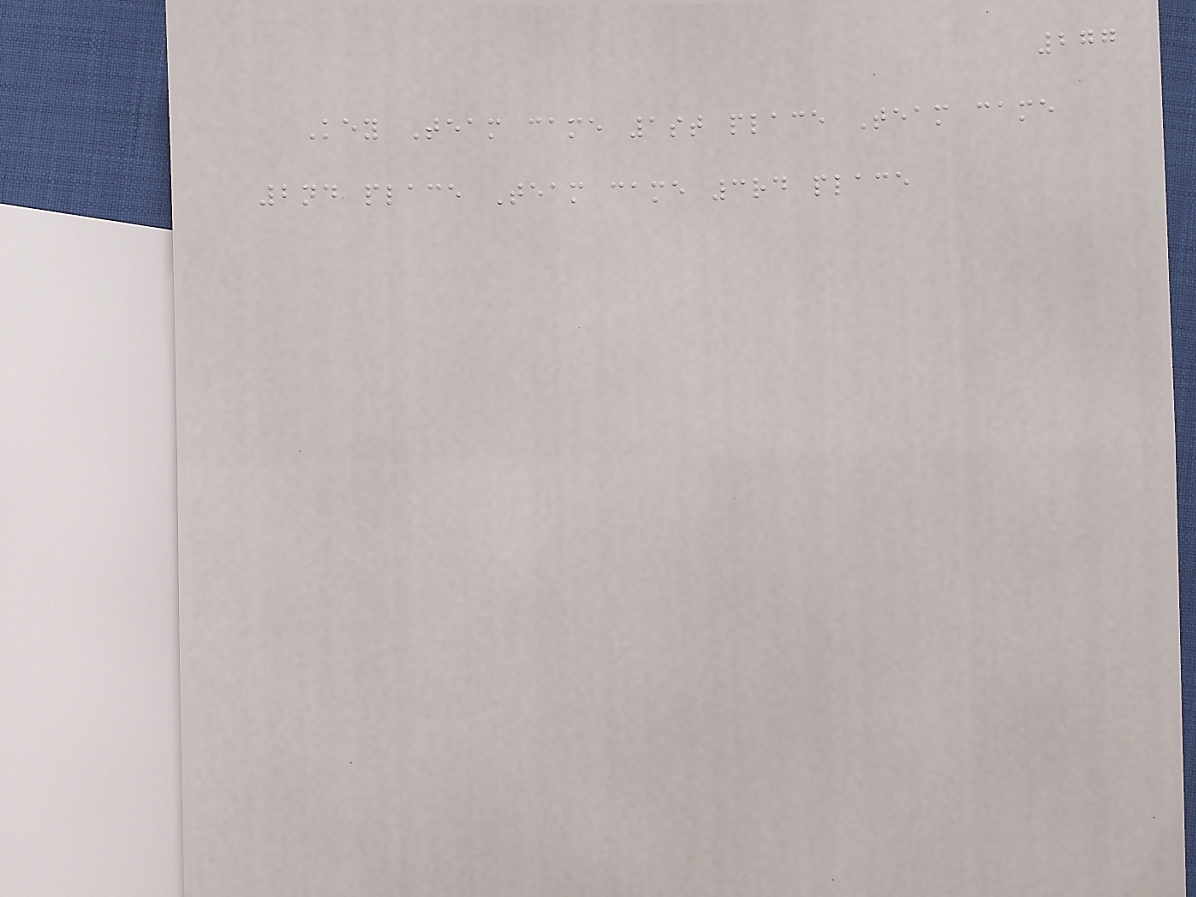277
Key Team came 1st place Team came
2nd place Team came 3rd place
